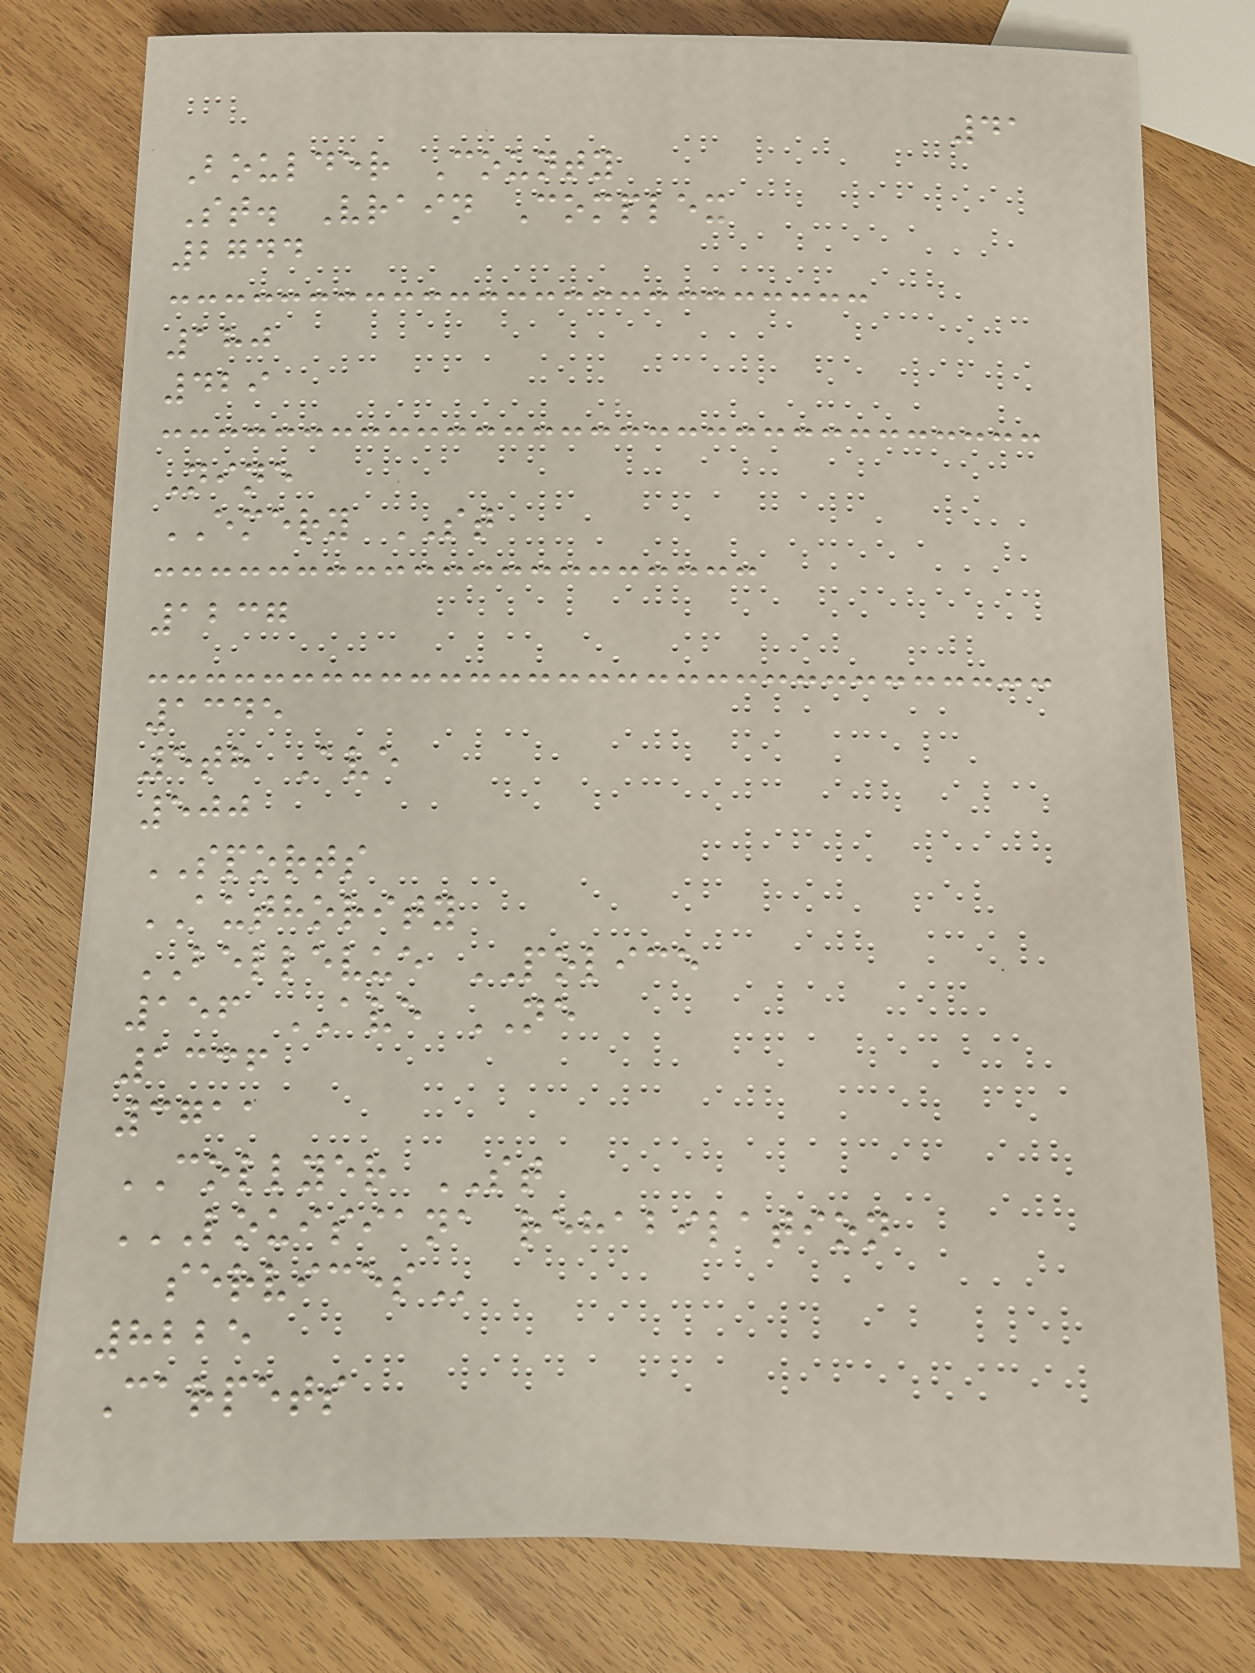41
Boulder County
St. Vrain Complex
2744
180
429
Nine
EMERY ST
1237
1345
5th Ave
500
SPORTS
AUTHORITY
BELLEVUE POLICE
156 AVE NE
1336
3711
COLLYER ST
LOUISIANA REHABILATION
SERVICES
8225
Carpets
